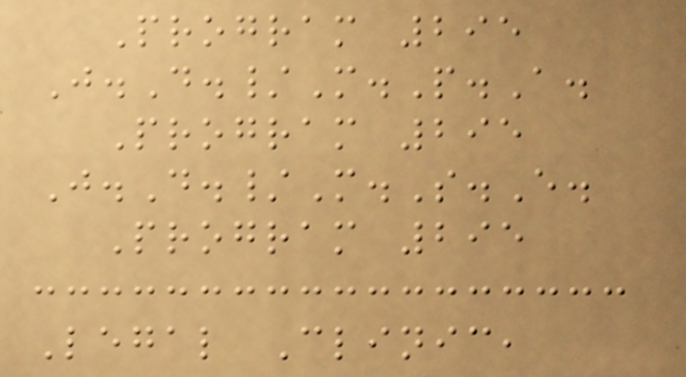Program 295
J.D./M.P.A.
Program 295
J.D./M.S.E.
Program 295
Legal Clinic,
